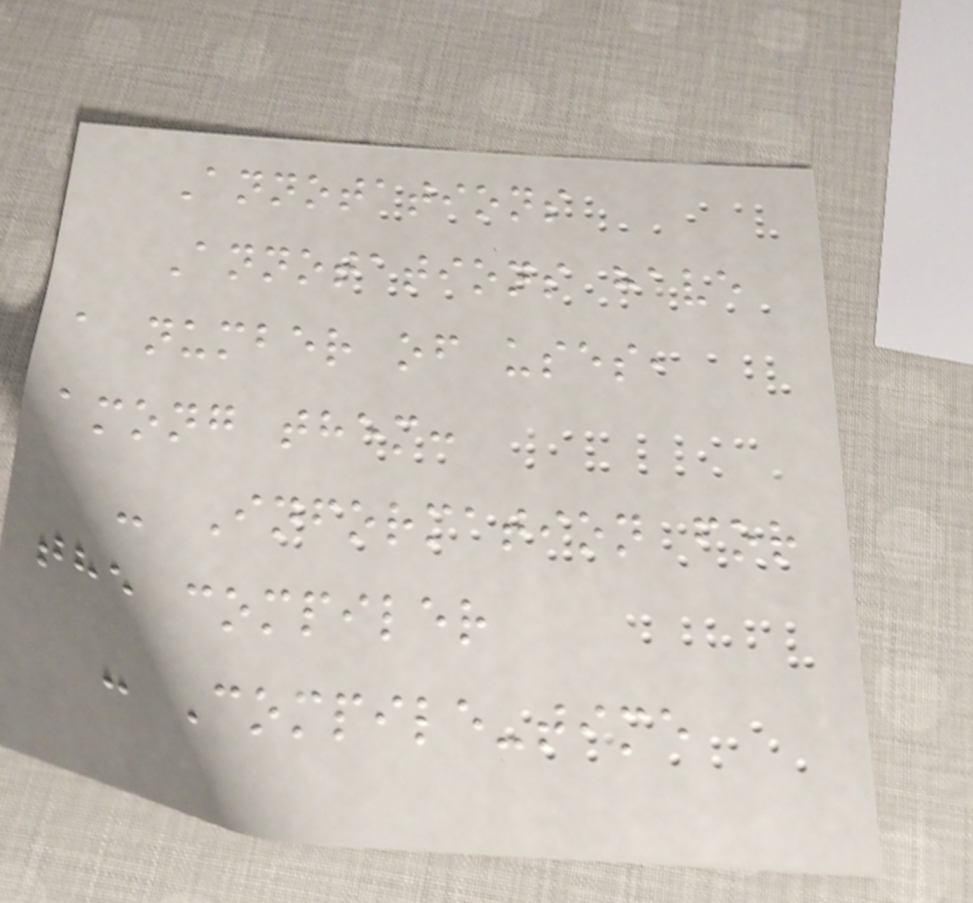Annotations
Annotations have
a number of uses,
among them:
- Information for
the compiler
- Compile-time
